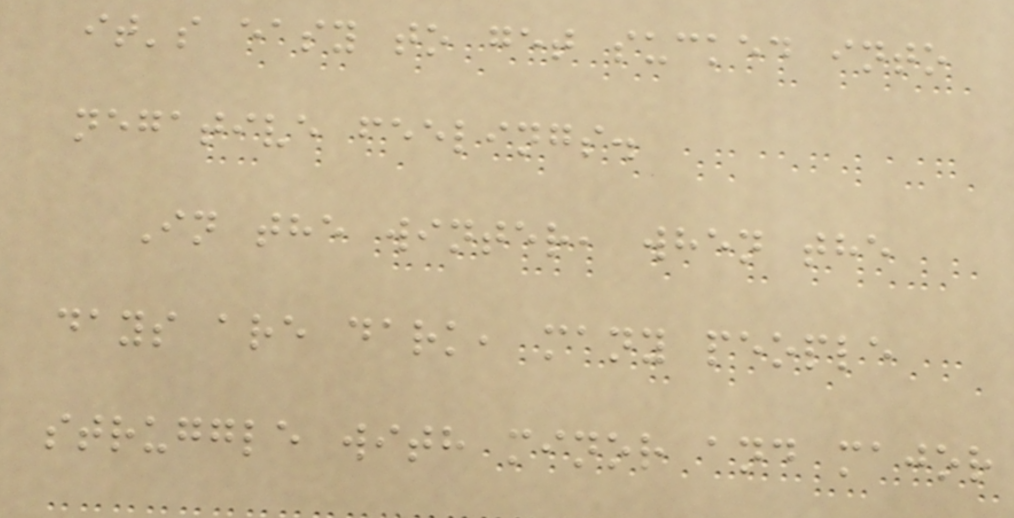it's easy to get sucked into
negative feelings.
In the winter, when the
days are dark, many people
struggle with minor and major
